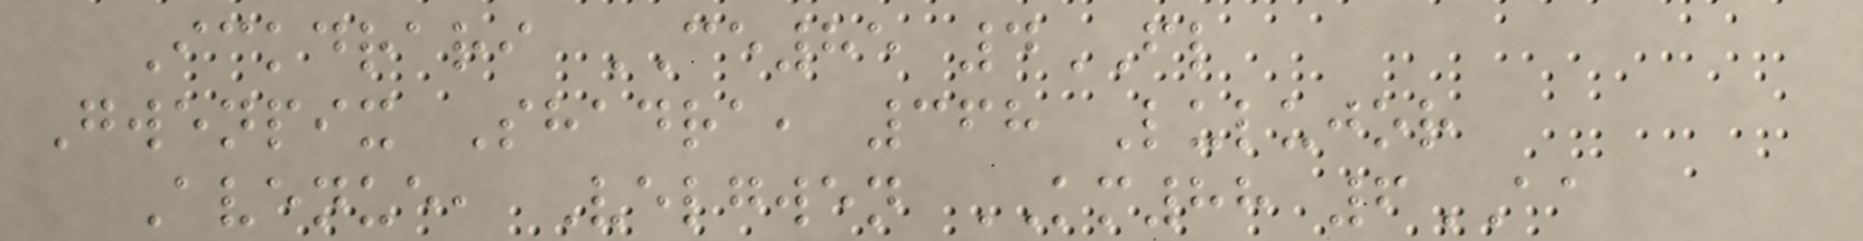Ickdrari CE85 4FL
Gwenpix Shadra, 368 Lulujor
Avenue, Velgwen KM88 6AA
